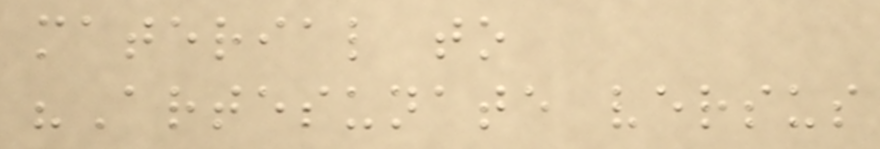material to
"Artesunate versus
